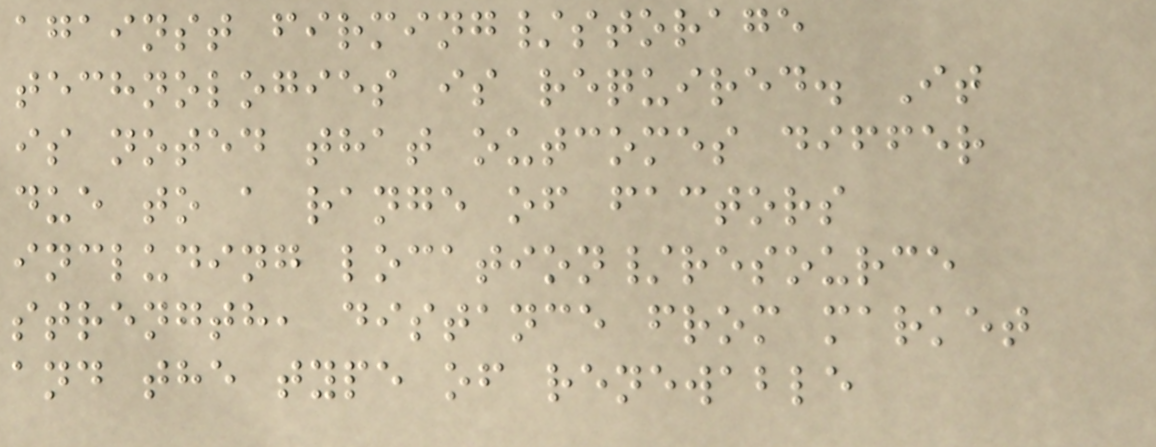against firming/storage
technologies is required. It
is noted that outcomes differ
due to a range of factors
including location/resource
strength, distance from market
and the type of renewable
